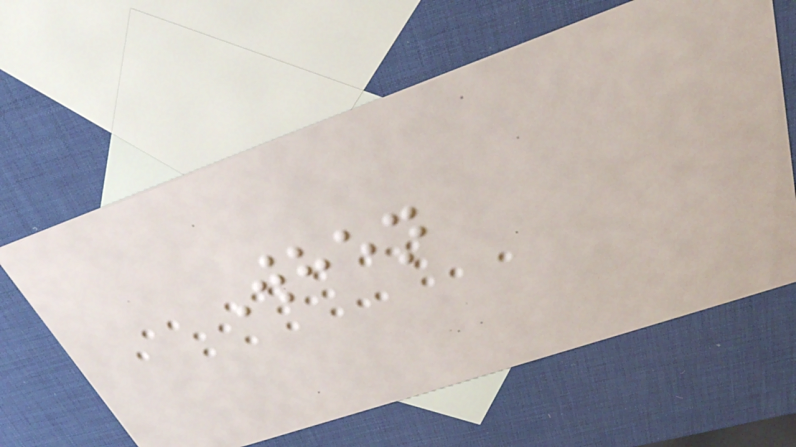When
